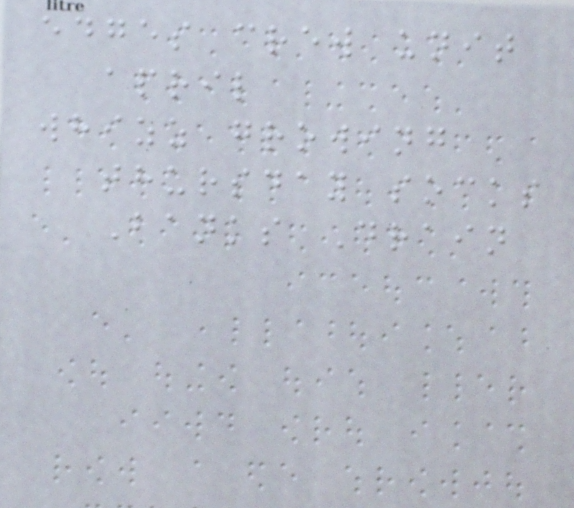edges crew unit
april
whizz growing
thursday socks
Banks Drain
